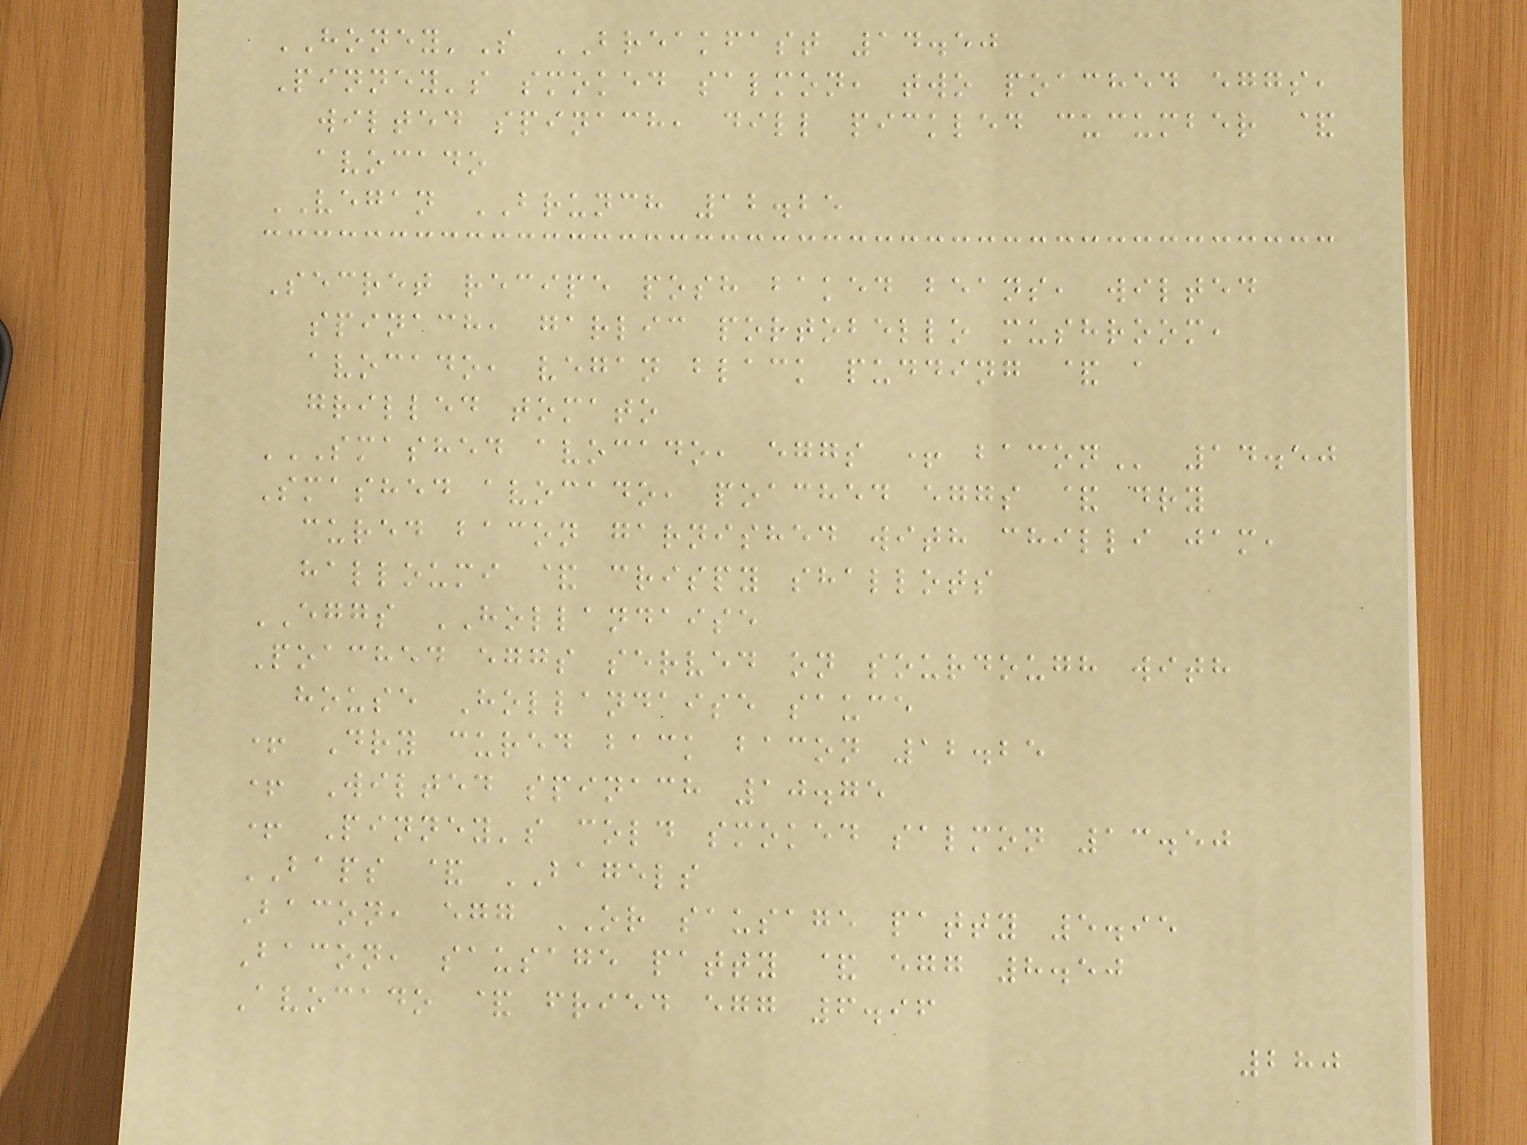HONEY'S BREAKFAST 14.50
Pinney's smoked salmon, two poached eggs,
wilted spinach, dill pickled cucumber &
avocado
VEGAN BRUNCH 12.25
Secret recipe posh baked beans, wilted
spinach, garlic portobello mushroom,
avocado, vegan black pudding & a
grilled tomato
SMASHED AVOCADO, EGGS + BACON 14.50
Smashed avocado, poached eggs & dry
cured bacon garnished with chilli jam,
halloumi & crispy shallots
EGGS HOLLANDAISE
Poached eggs served on sourdough with
house Hollandaise sauce
+ Dry cured back bacon 12.25
+ Wilted spinach 10.75
+ Pinney's cold smoked salmon 13.50
BAPS & BAGELS
Bacon, egg OR sausage patty 5.95
Bacon, sausage patty & egg 8.50
Avocado & fried egg 6.96
280
